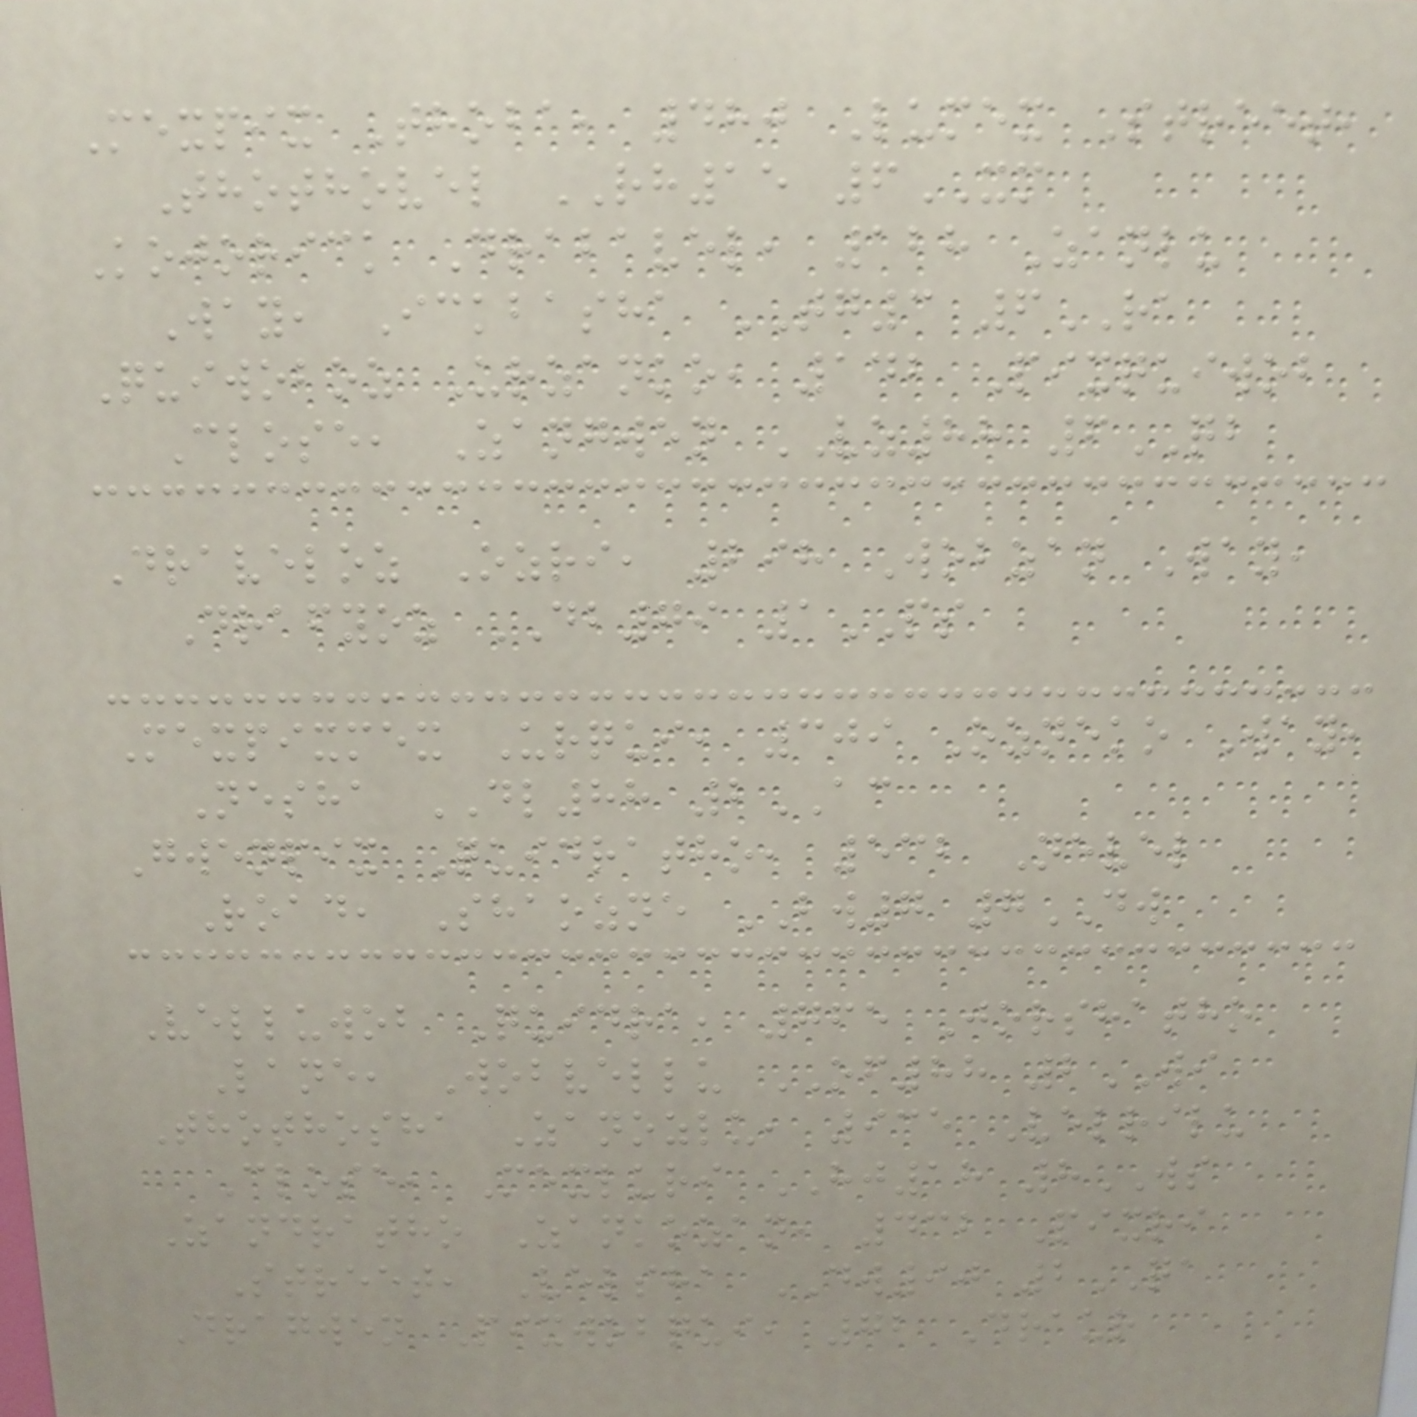Mexpix Thoba, 480 Lumex Street,
Thothovel RH15 6XM
Kojorick Drabavel, 128 Zanlu
Way, Ickbasha TG3 6RA
Quiwoboz Urzanko, 142 Pixquiwob
Close, Zangwen VZ88 6QB
Draveloz Ozri, 298 Wobzan Way,
Drafyoz DB79 1PS
Mexpixmex Urqui, 309 Ozneko Way,
Nesha DL88 2AC
Gwenpix Quidratho, 532 Nevel
Road, Shaozne BW7 7DW
Velluwob Quidra, 765 Jorshatho
Lane, Wobvellu OF88 2WI
Thothosha Zanozlu, 935 Velrilu
Close, Mexluri HJ18 8WS
Zandratho Zankozan, 432 Pixri
Street, Velsha DW90 2QA
Dragwen Pixwobqui, 72 Draur
